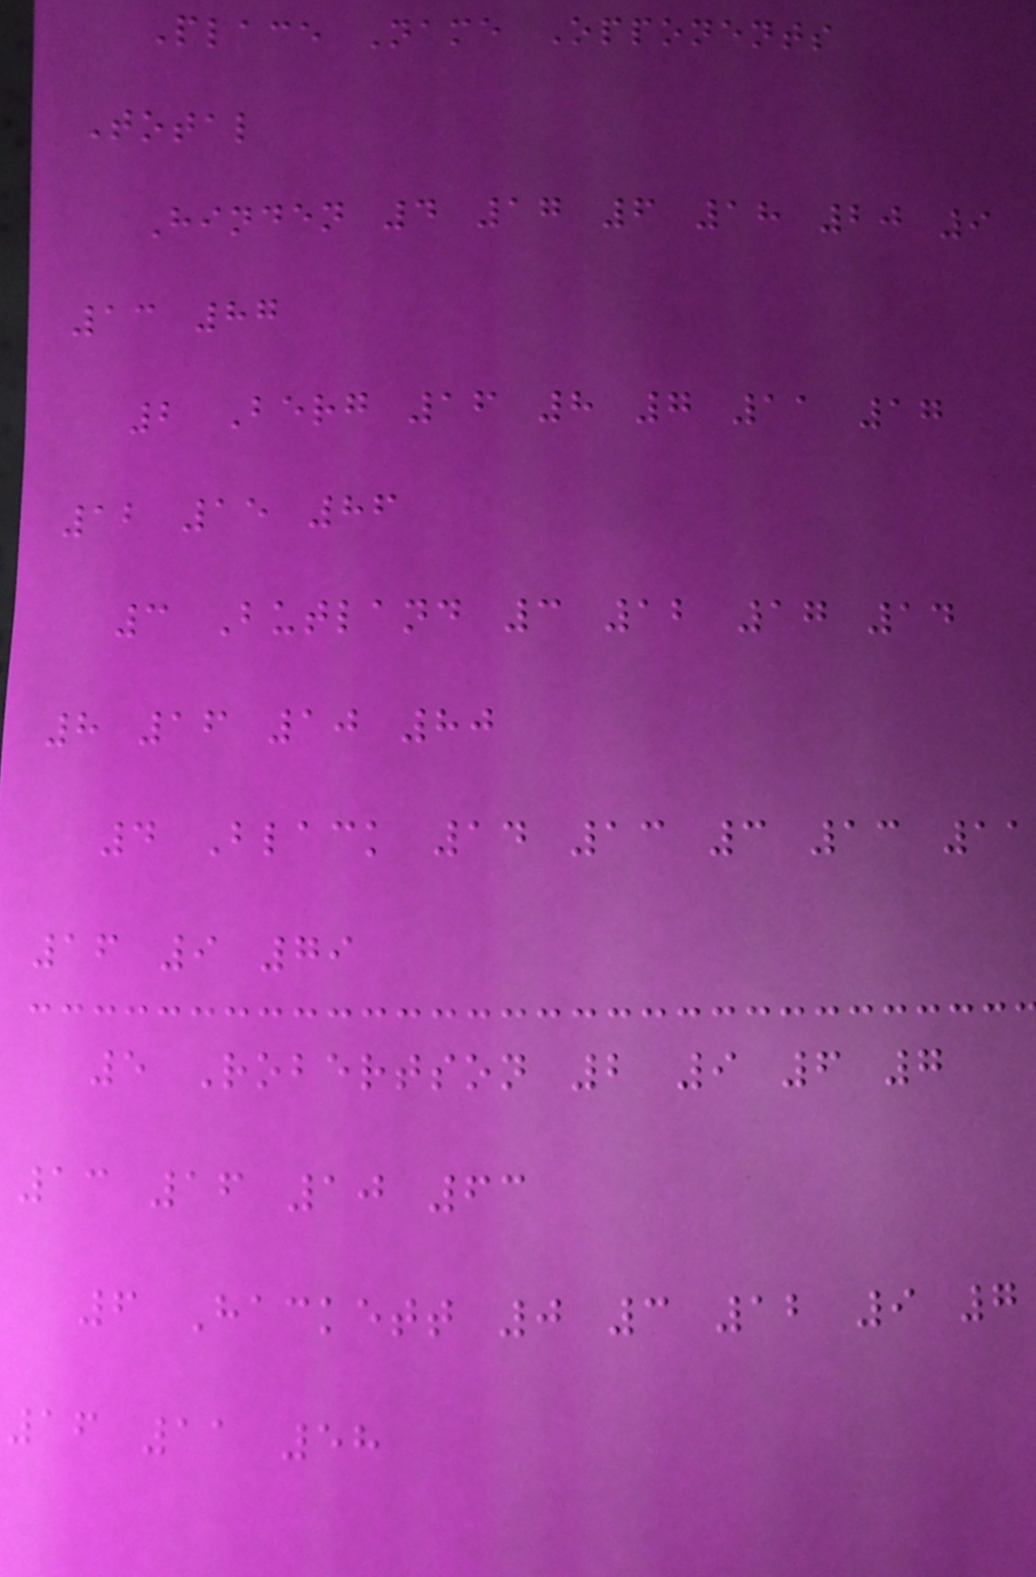Place Name Opponents
Total
Hinden 4 17 6 18 20 9
13 87
2 Berg 16 8 7 11 17
12 15 86
3 Butland 3 12 17 14
8 16 10 80
4 Black 14 13 3 13 11
16 9 79
5 Robertson 2 9 6 7
13 16 10 63
6 Hackett 0 3 12 9 7
16 11 58
